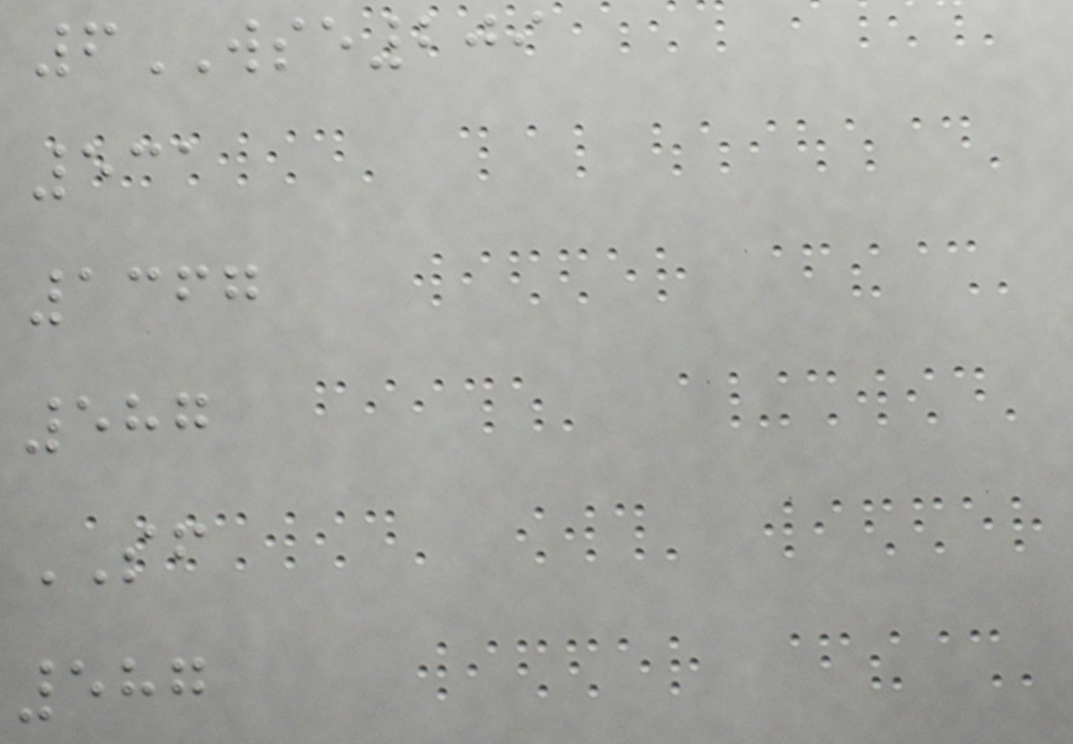6WSE209
531
1367
587
SF
587
